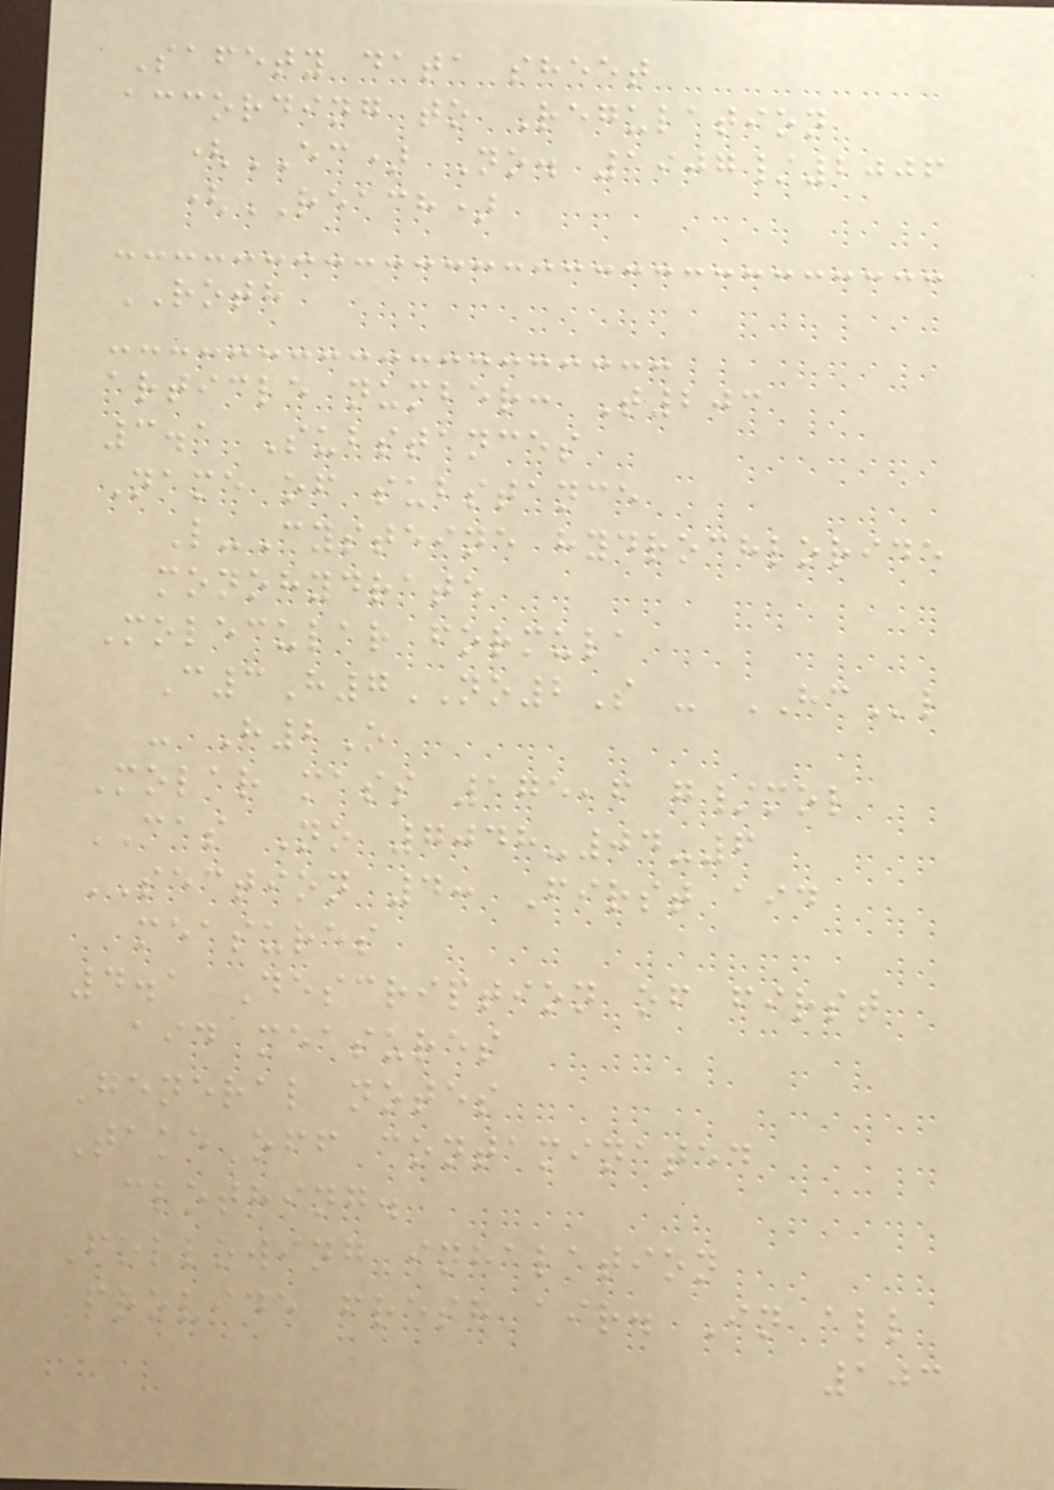Safety data sheet
according to Regulation
(EC) No. 1907/2006
(REACH)
ROTH
article number: T203
3.1 Substances
Name of substance
L-Cysteine hydrochloride
monohydrate
Molecular formula
C3H7NO2S - HCl
- H2O
Molar mass 175,6 g/mol
CAS No 7048-04-6
SECTION 4: First aid
measures
4.1 Description of first
aid measures
General notes
Take off contaminated
clothing.
Following inhalation
Provide fresh air. In all
103
